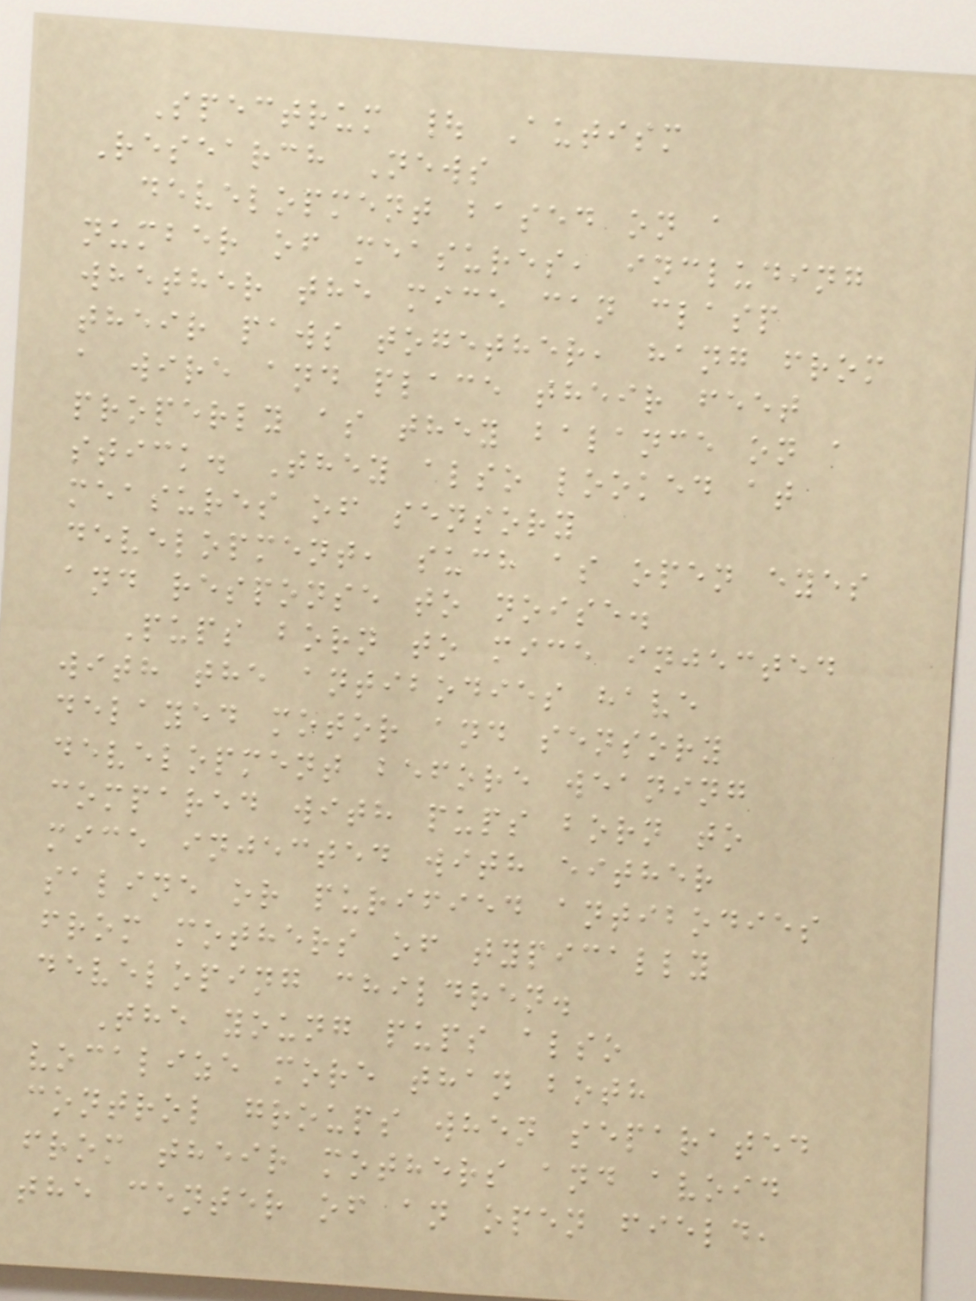Spectrum | Autism
Research News
development based on a
number of measures, including
whether the mice can clasp
their paws together, hang from
a wire and place their feet
properly as they balance on a
stick. They also looked at
measures of sensory
development, such as open eyes
and response to noise.
Pups born to mice injected
with the antibodies have
delayed motor and sensory
development before weaning
compared with pups born to
mice injected with either
saline or purified antibodies
from mothers of typically
developing children.
The young pups also
vocalize more than both
control groups when separated
from their mothers and avoid
the center of an open field,
